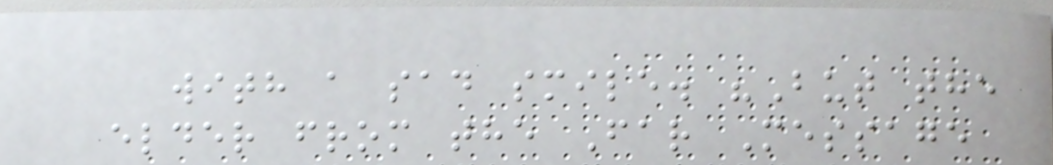with a sad smile. "But the
elder from the Far Message
